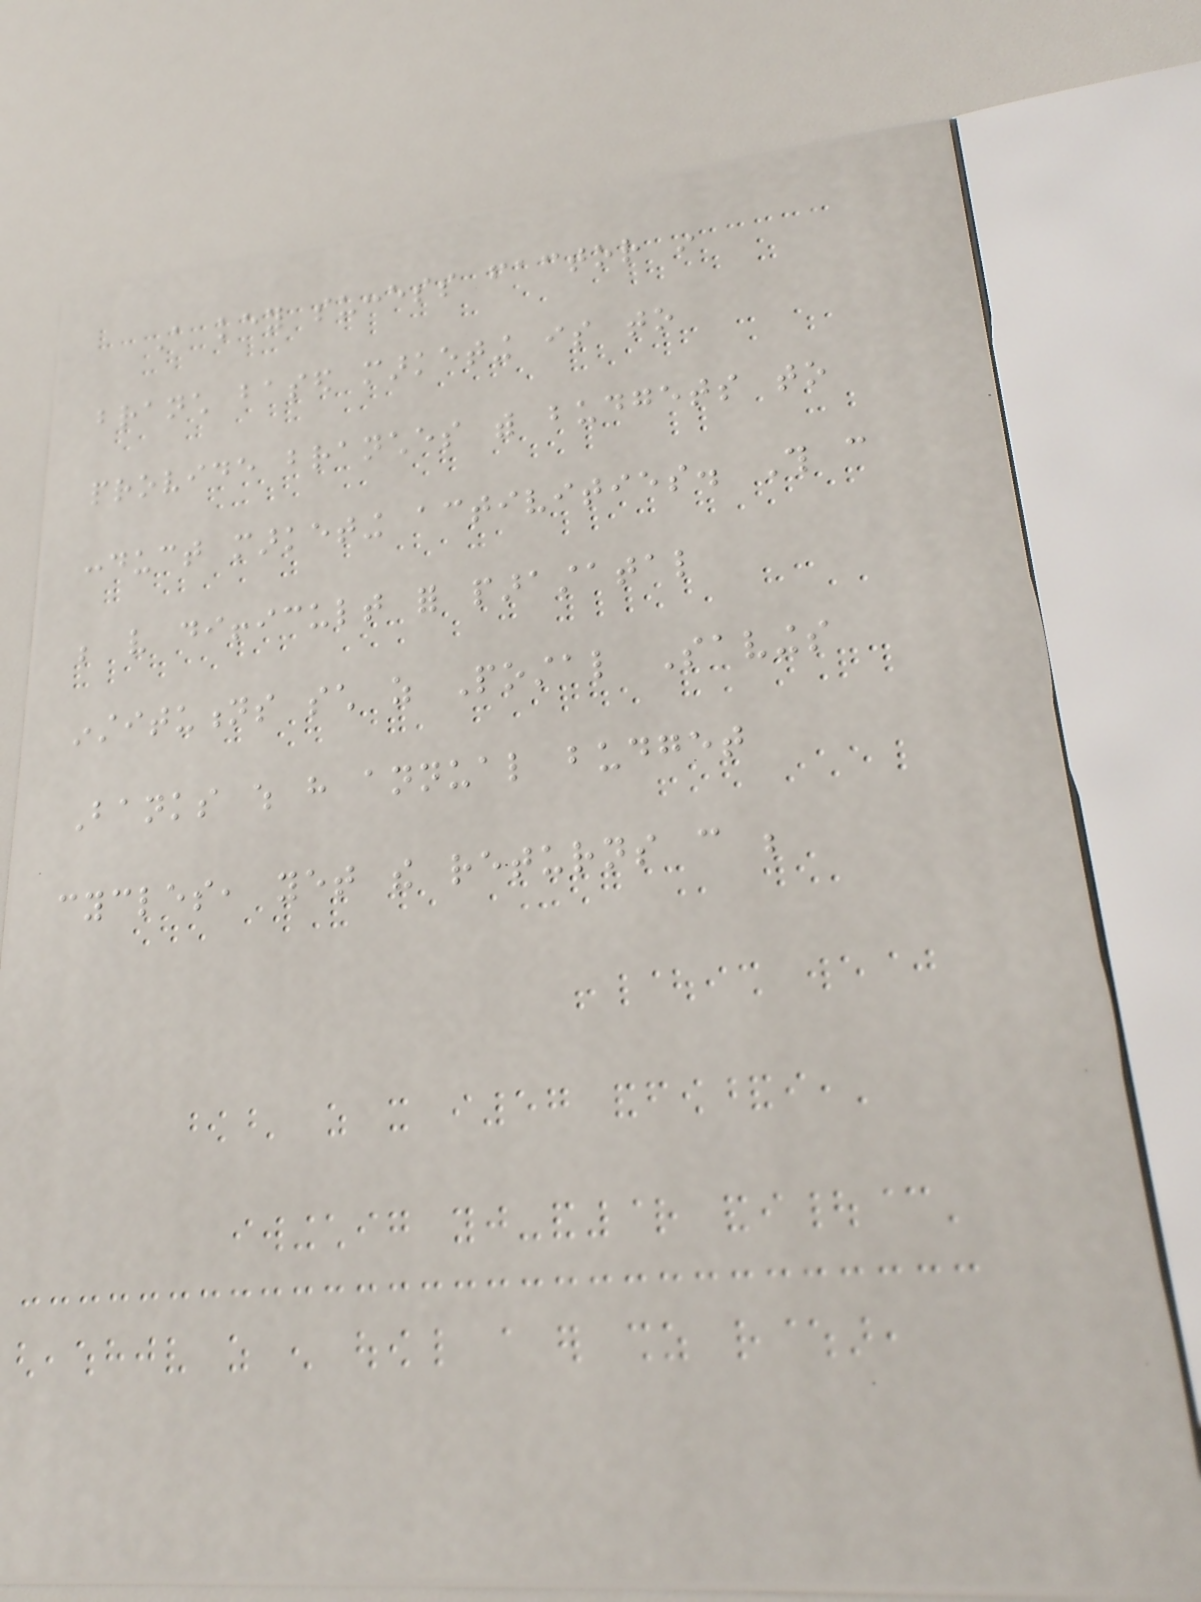A key success factor in
branch based marketing is to
provide branches with budgets to
conduct marketing activities. This can
be very difficult for parastatal
institutions such as Postal Savings
Banks which have annual budget
cycles, yet the returns can be
